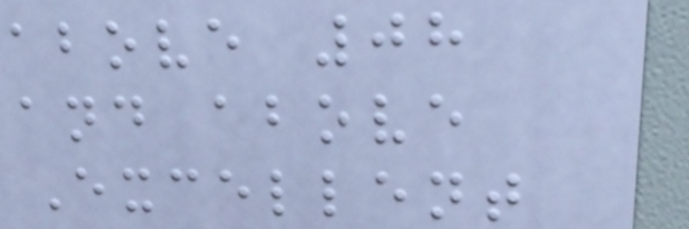above 08
and above
Excellent
